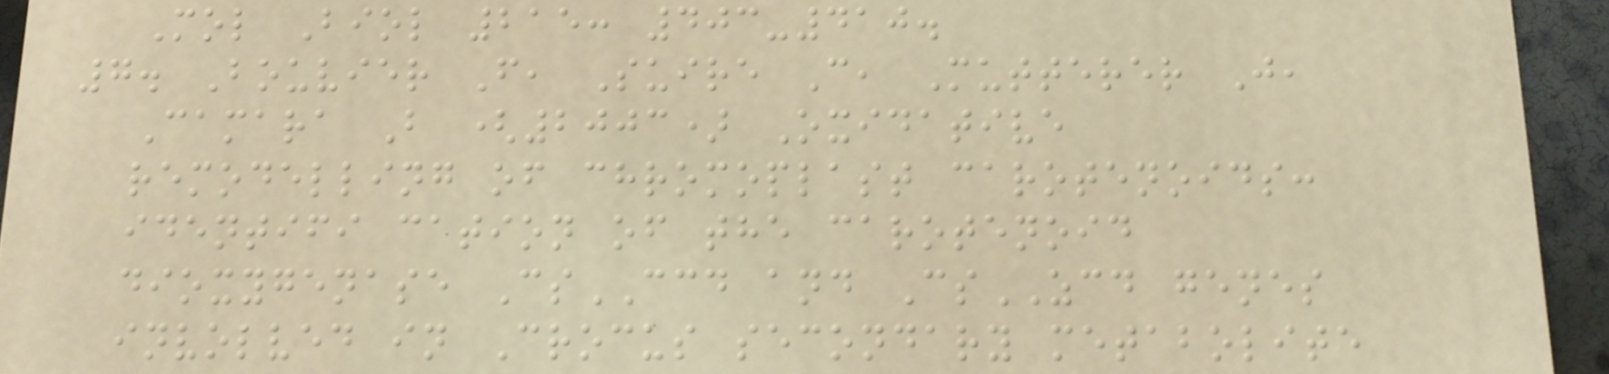Mol Biol 215: 403-410.
7. Bouvier F, Suire C, Mutterer J,
Camara B (2003) Oxidative
remodelling of chromoplast carotenoids:
identifi cation of the carotenoid
dioxygenase CsCCD and CsZCD genes
involved in Crocus secondary metabolite
